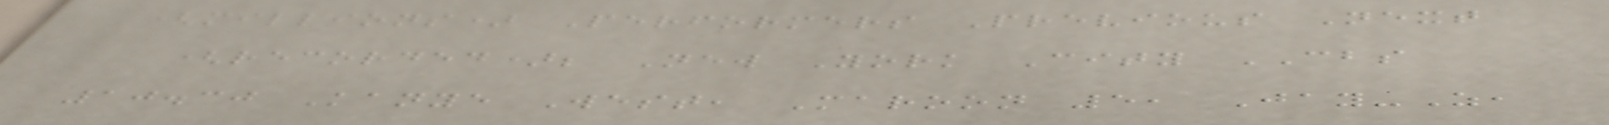(millions) Performers Previous Next
(recorded); New York City CBS
10.30 Kanye West, Maroon 5, Jay-Z,
